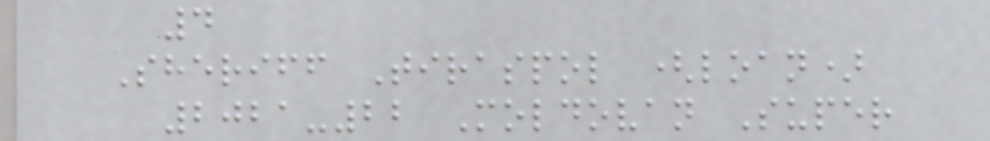4
Sheriff Tiraspol (loan)
2021-22 Moldovan Super
